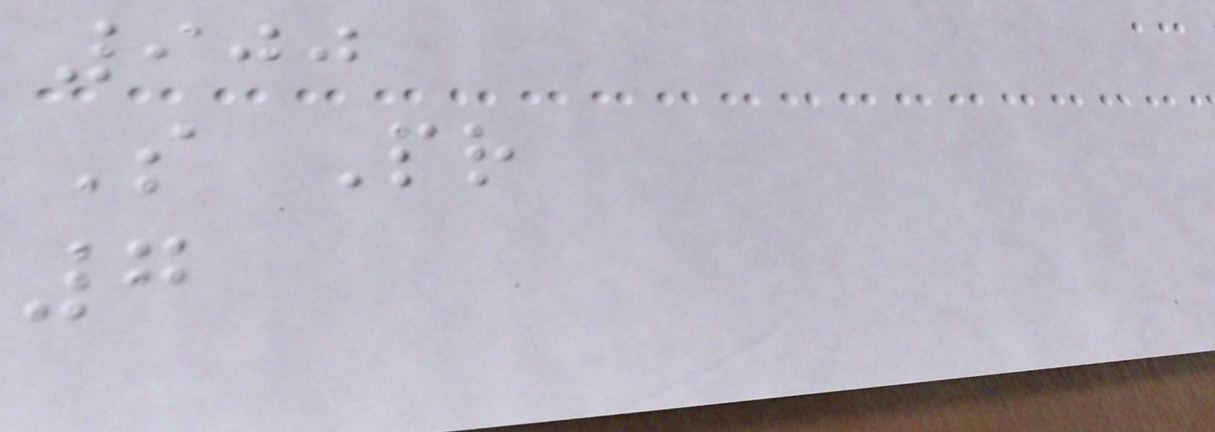900
S Pr
7
